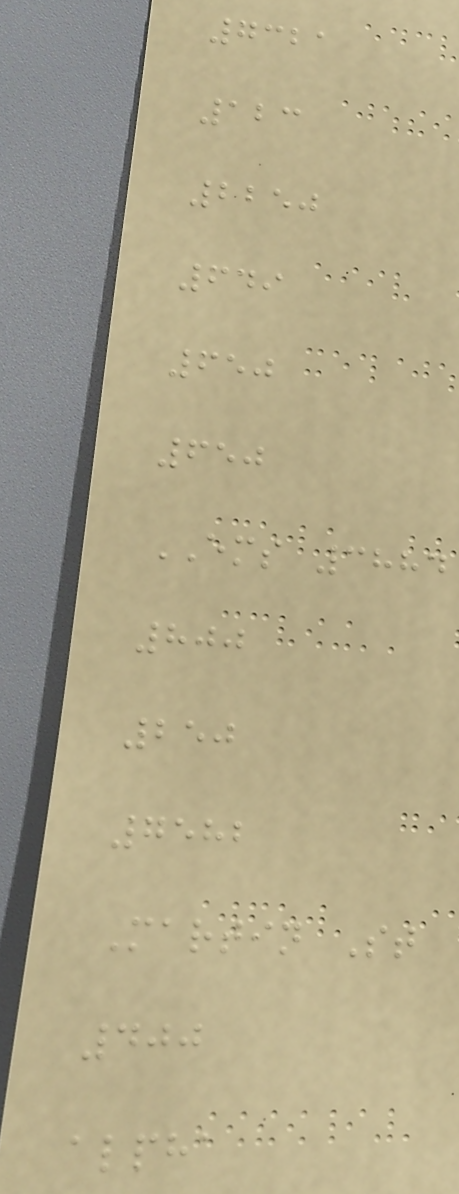7321
123
2250
649
650
650
EMS 3884
800
250
7582
Martin St
400
alpha
